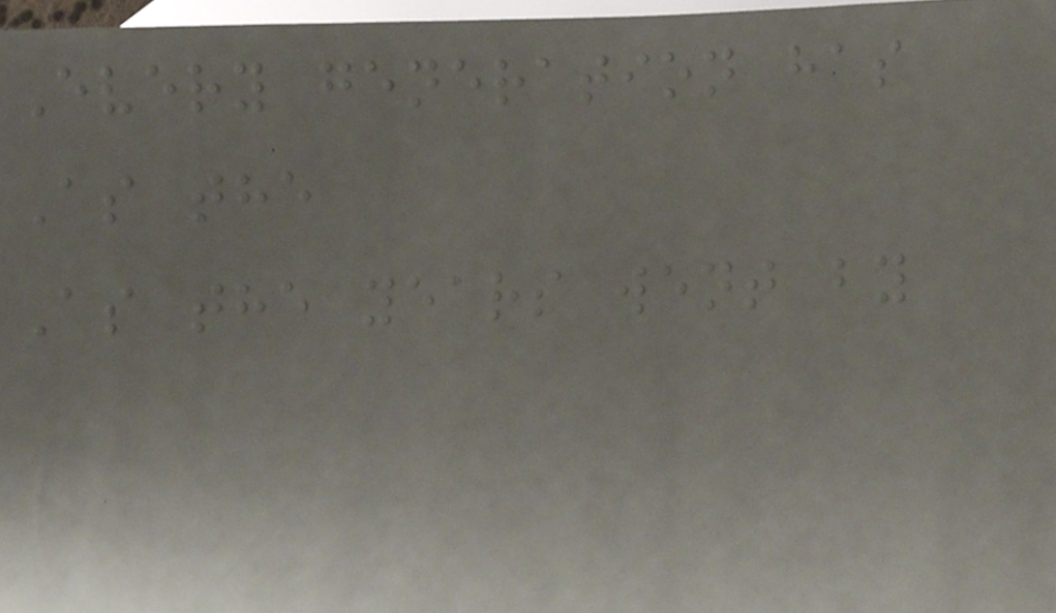Every generation has
As the
As the years went by
